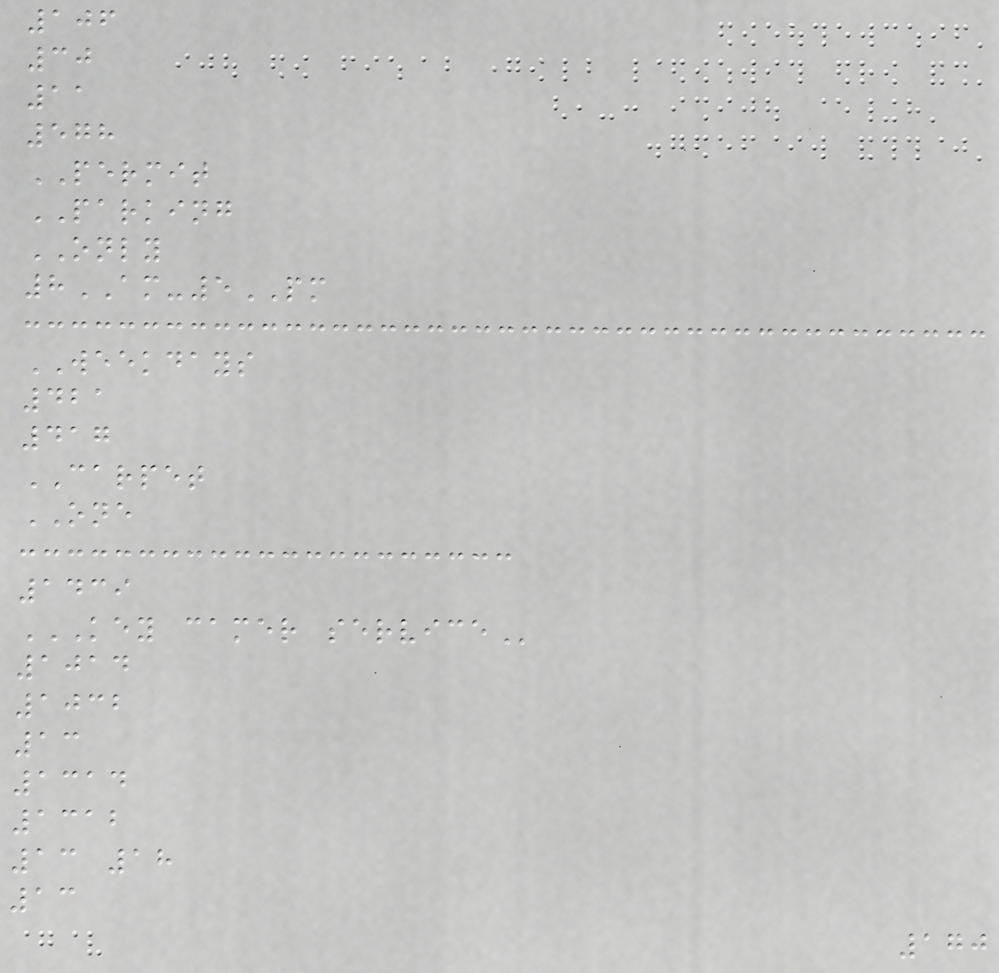106
30
11
578
PERMIT
PARKING
ONLY
8AM-5PM
WEEKDAYS
421
417
CARPET
ONE
1439
KEY CAMER SERVICE
1014
1032
13
1314
1312
13 18
13
170
